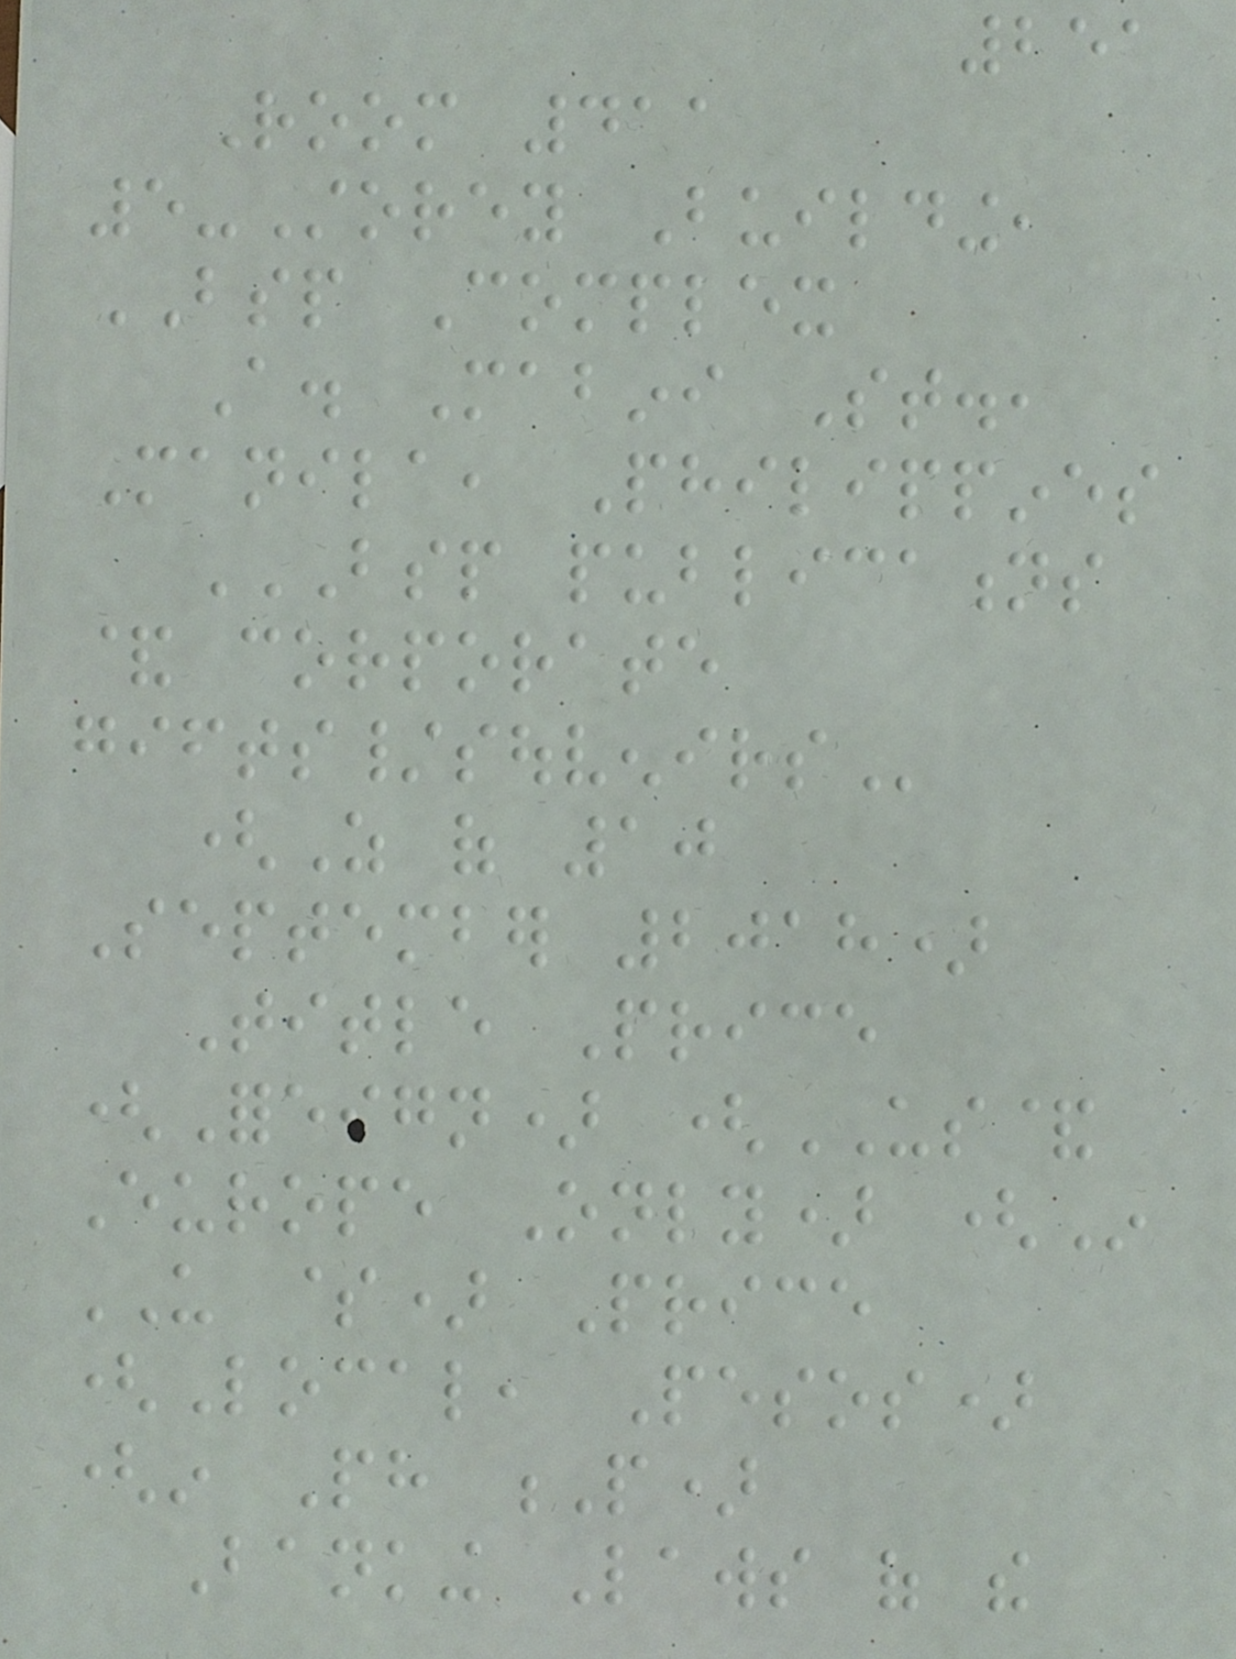251
Room 411
5-Storey Building,
BSP Complex
A. Mabini St.,
Manila, Philippines
BSP PUBLICATIONS
& CORPORATE
GIFTS/SOUVENIRS
(As of 10
September 2018)
Title Price
(Foreign) (US&
Europe Only) (In
US $) Price
(Local, Pesos)
(in Ph P)
Banking Laws of the
